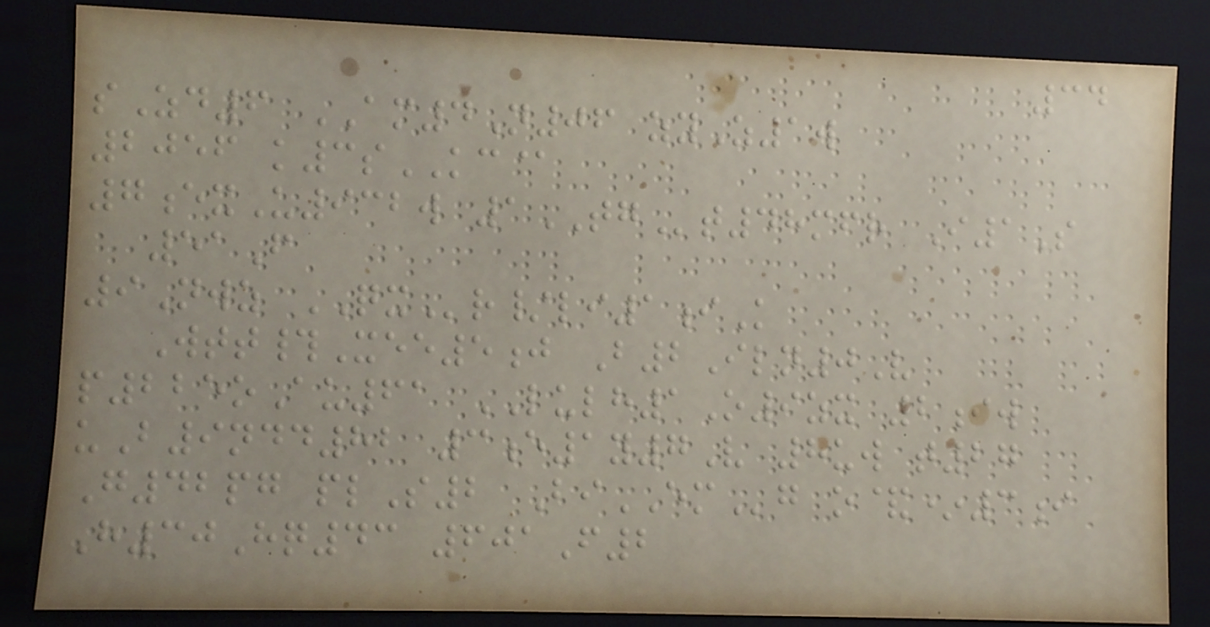34
sZd6 AM4N06 zyZ1w
2056 k3sKC@
7exU932w 1TGt48mfr I1S
51F
9Nwz QXr/li1iK
Wtt#Xee5j B2Iln0V
p225oAu61 LULH1O9zx 2iw
uB9ndd82 3e1y7V 8uw t27
G42pg plS2 BiEMg o&*3i
H30Hq43 601F2
